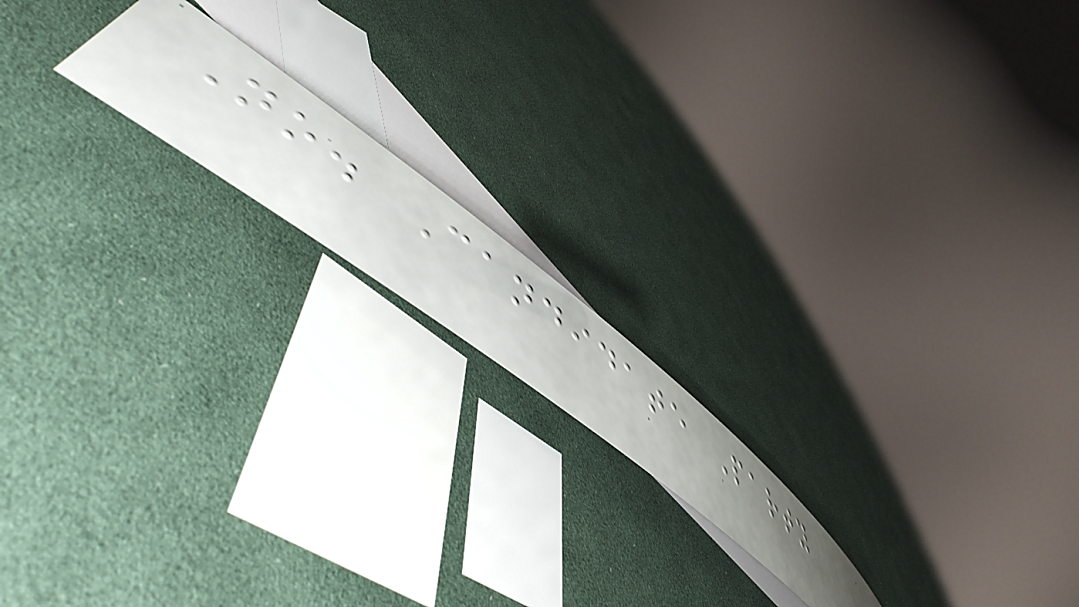No. Candidate Party
